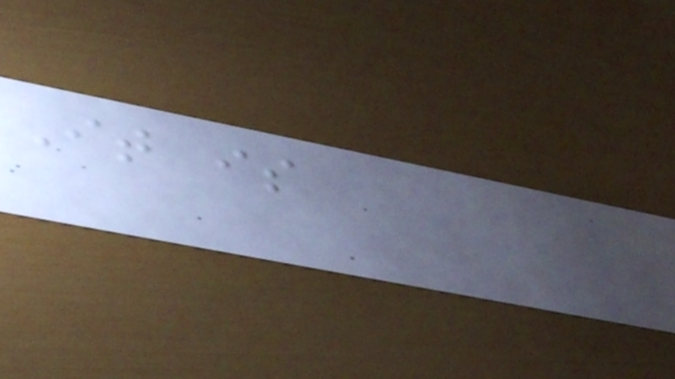It is
